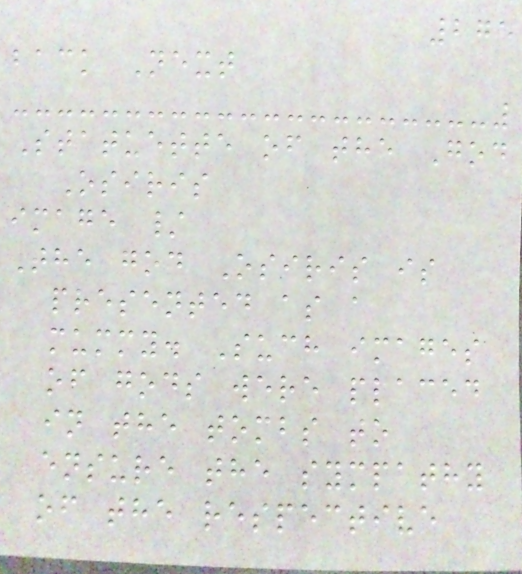275
back Next
Statuette of the God
Osiris
image /
The god Osiris is
presented as a
mummy. Such images
of gods were placed
in the tombs to
ensure the sympathy
of the respective
